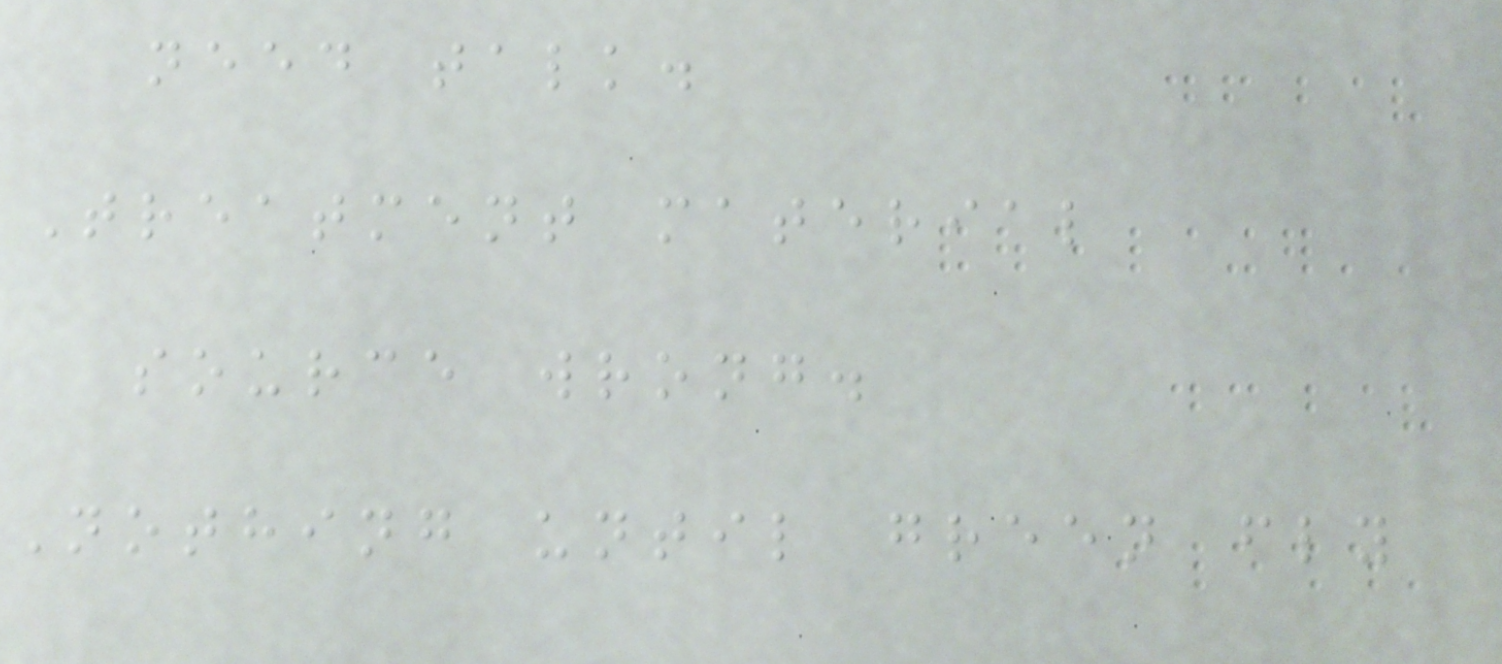need talk.
Treatment material
source wrong.
Nothing until green fly
